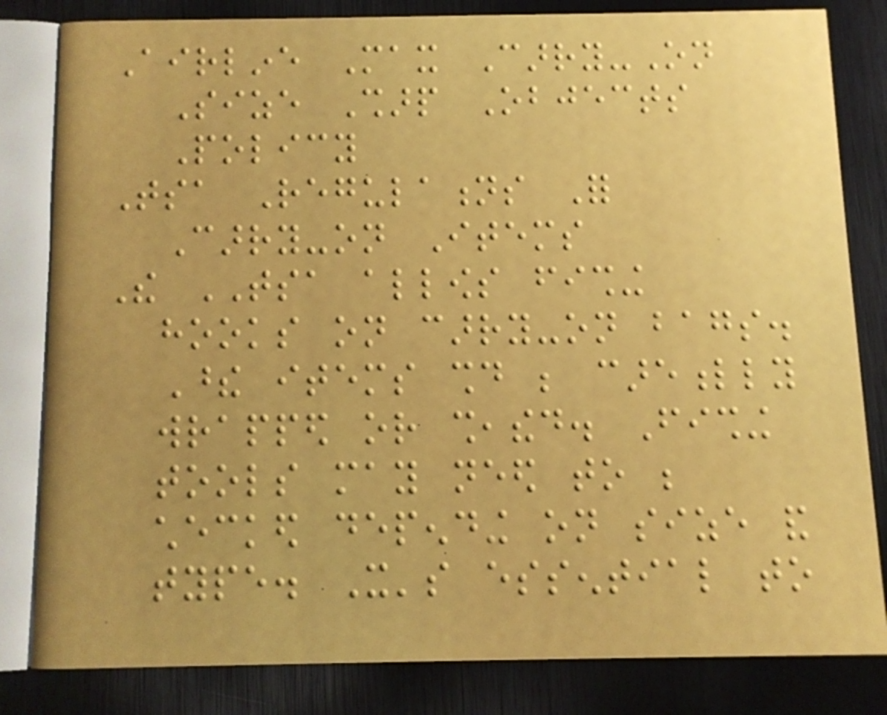Airline Max Carry-On
Size Sharp Objects
Policy
Tsa Regulations For
Carry-on Items
The TSA allows fishing
hooks on carry-on bags.
These items should be carefully
wrapped or sheathed. Fishing
tools may need to be
checked depending on size and
type. It's essential to
